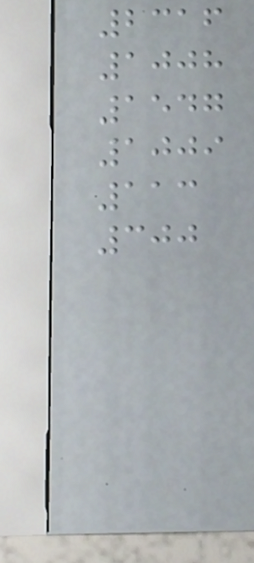2316
1008
1547
1009
113
300
